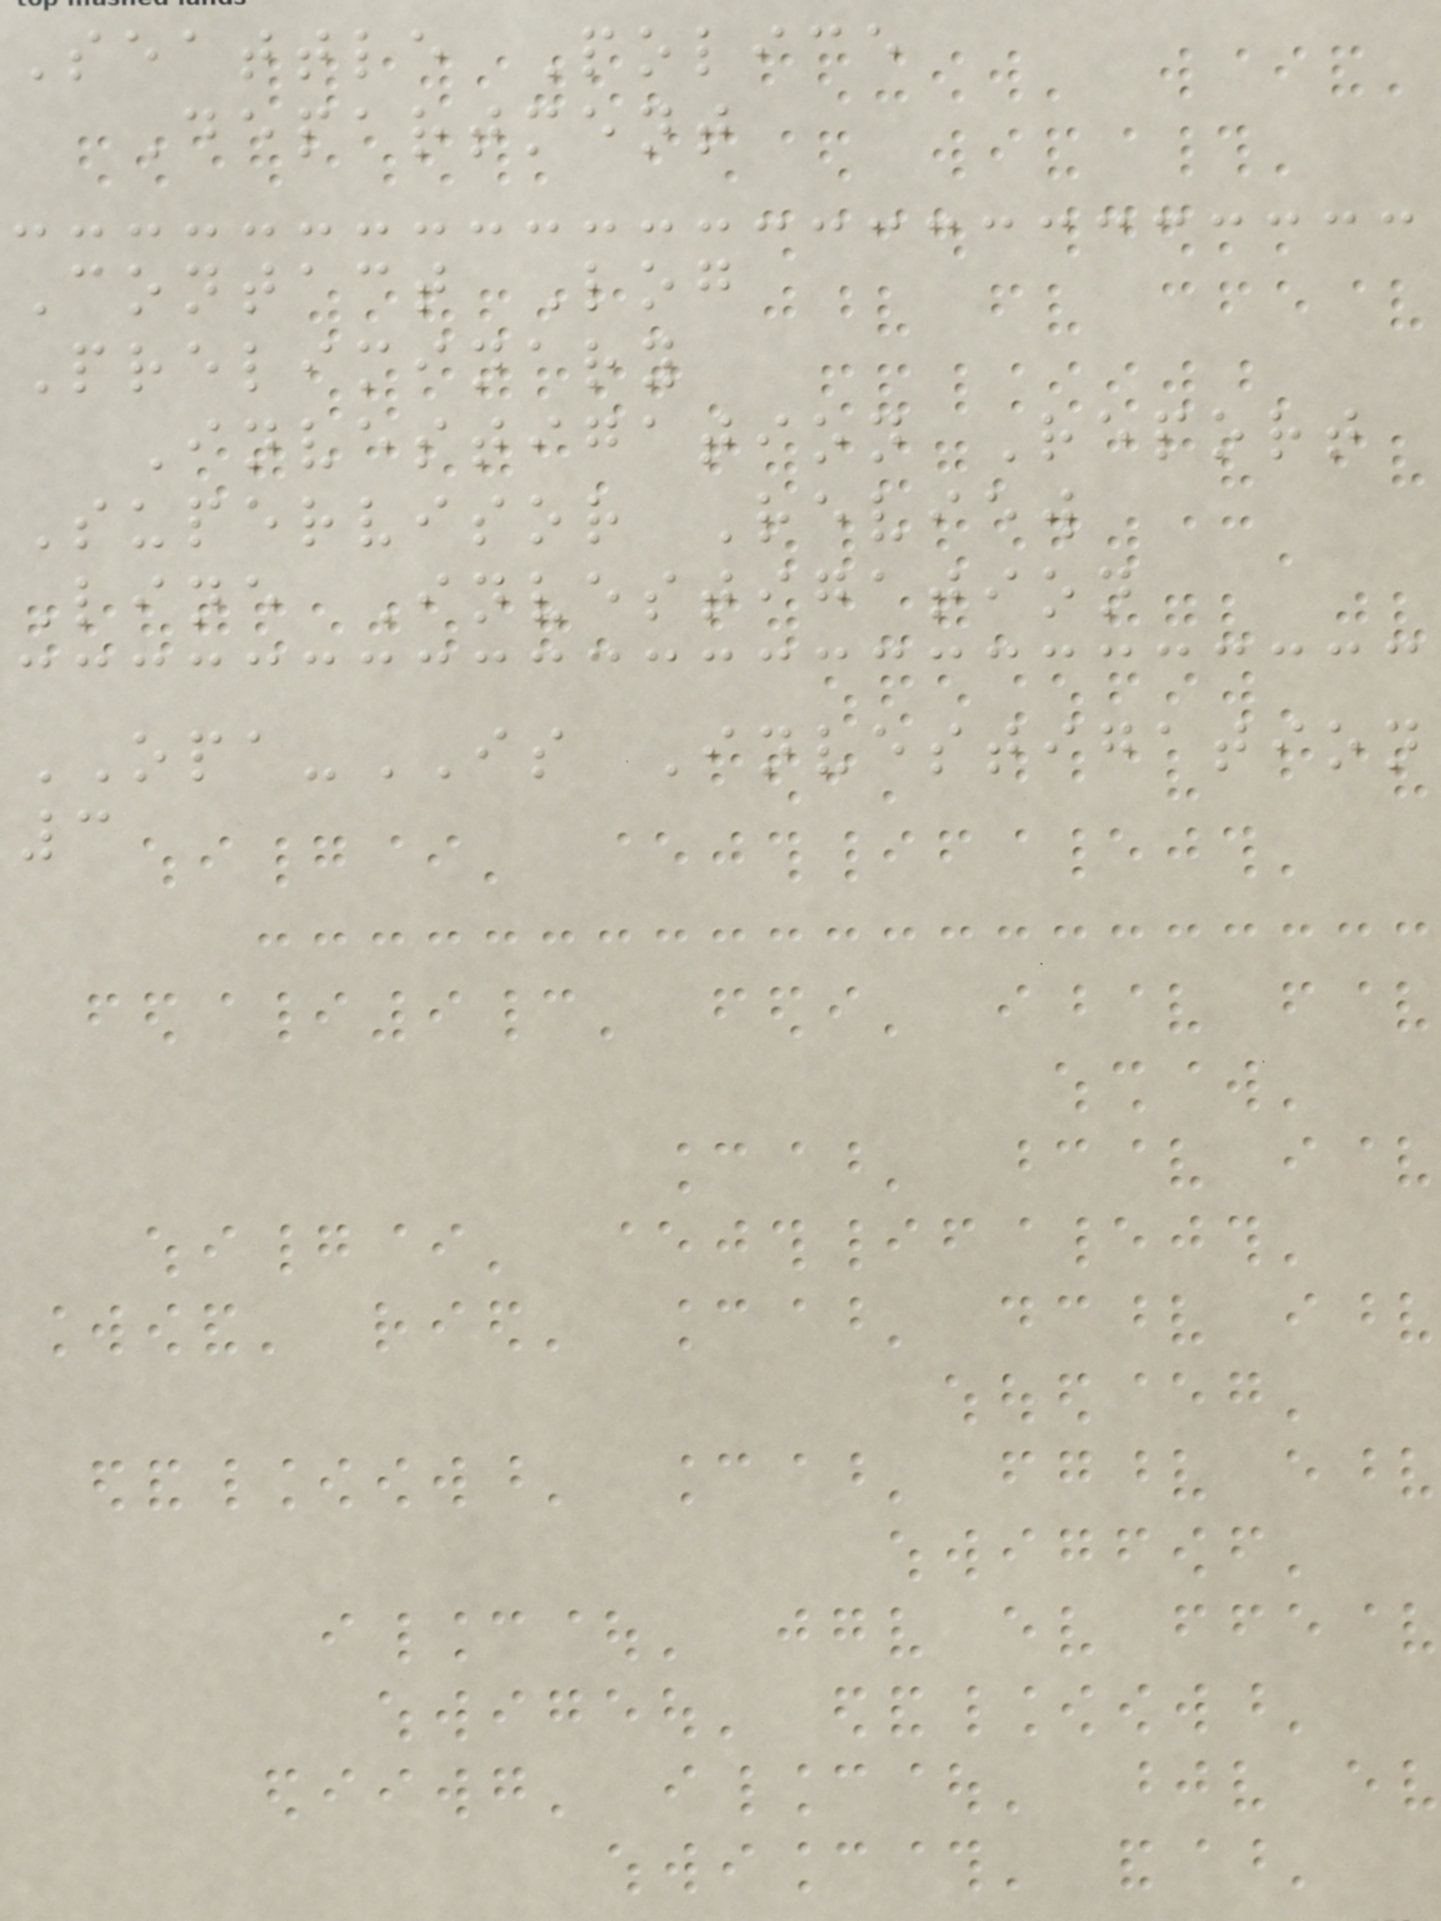Seattle Police
Department
Contact Log
Preliminary
Investigation Report
Supervisor Review
Line Investigation
OPA-IS Investigation
3
